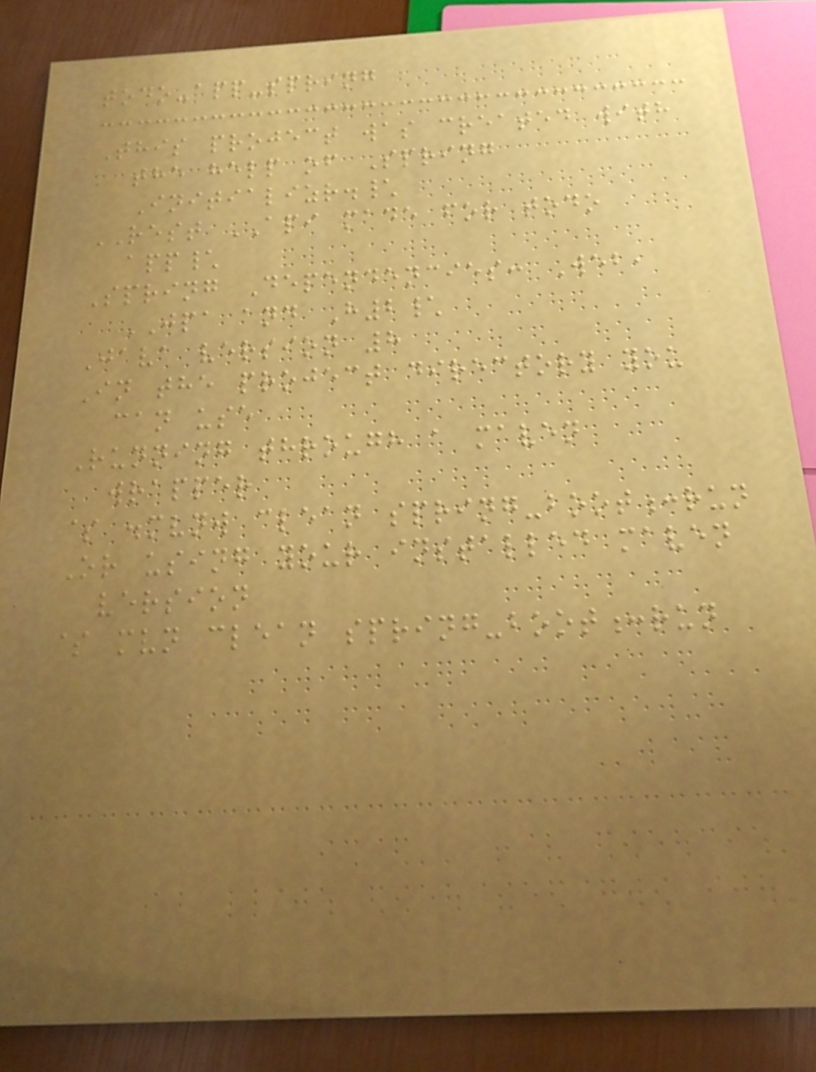todo-app-spring
This project was created with
the help of Spring
Initializr.\
REST API made for todo
app\
Spring Dependencies: Web,
JPA and H2\
Java version 8
In the project directory you
can use
Running through a maven
wrapper
$ .mvnw clean spring-boot:run
Or using your installed maven
version
$ mvn clean spring-boot:run
